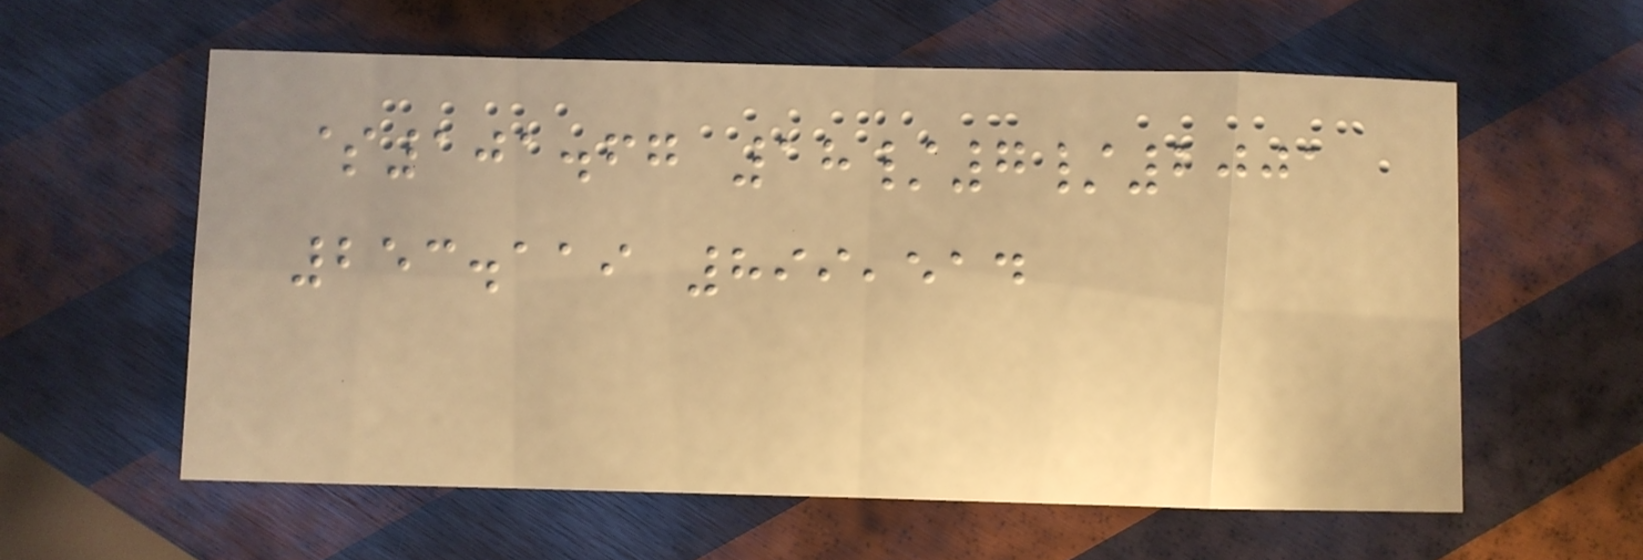$101.67 18/7/2001
253.119 899,514
